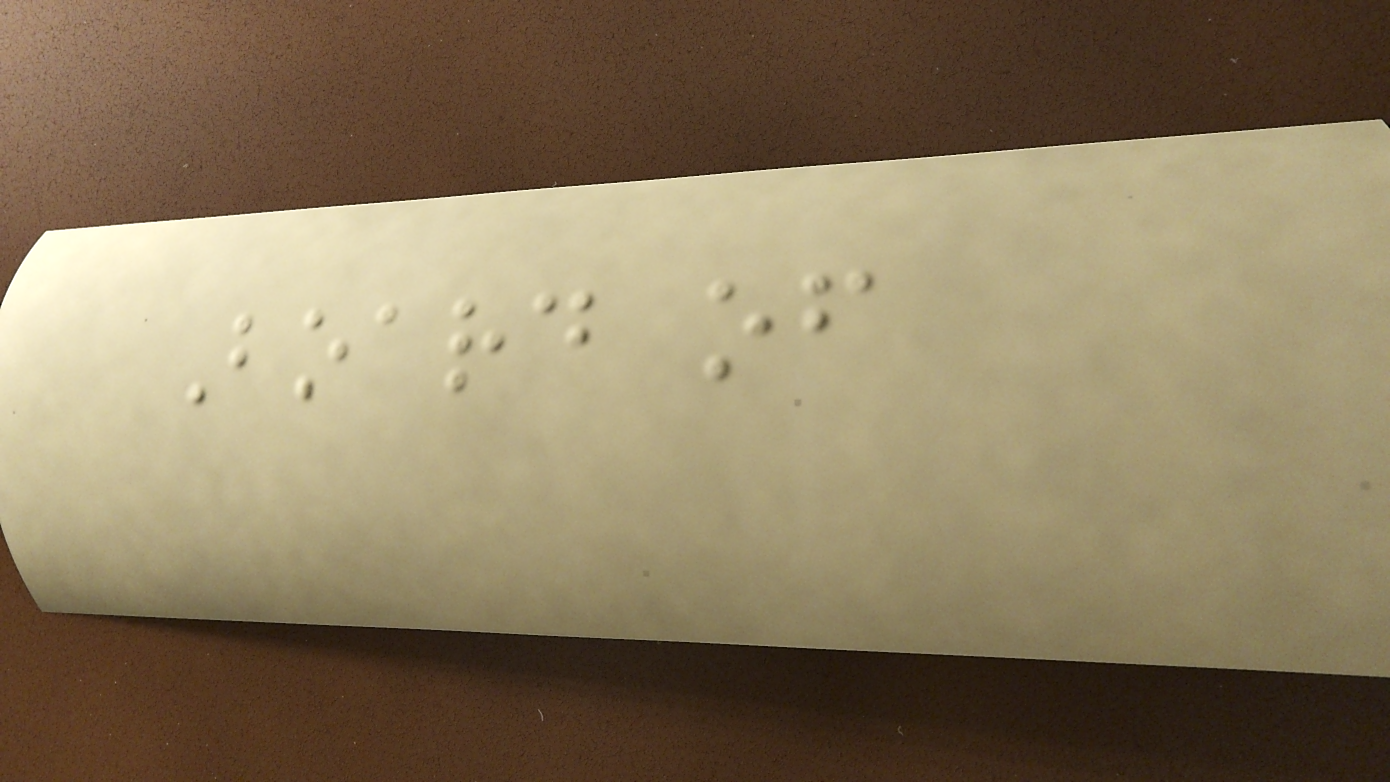Board of
